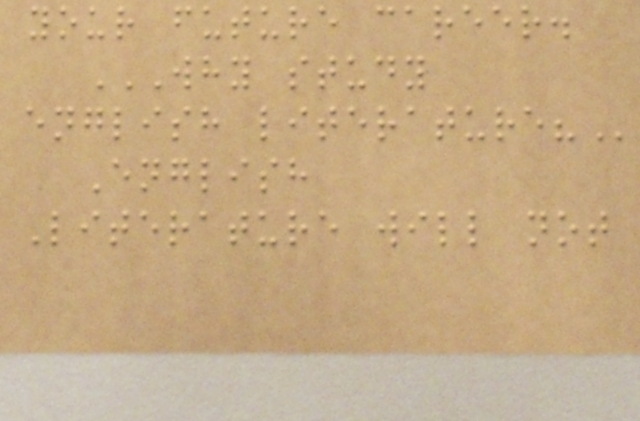your future career.
WHY STUDY
ENGLISH LITERATURE?
English
Literature will not
